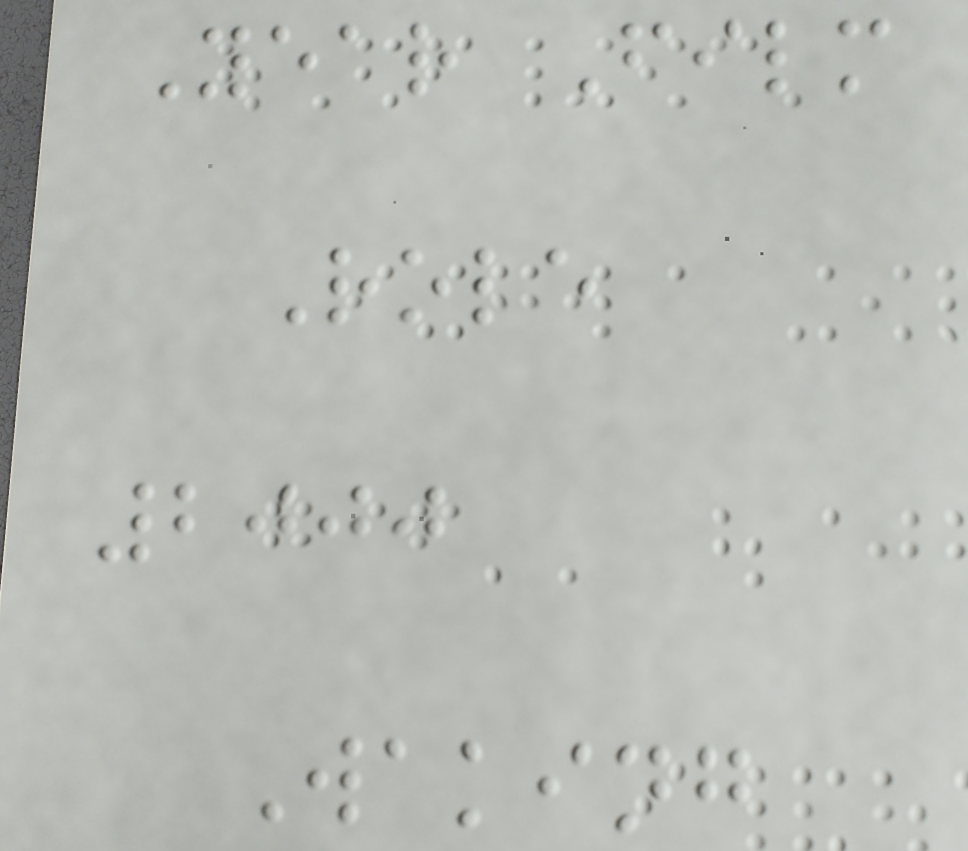Year Film
Role
2000
Waking
